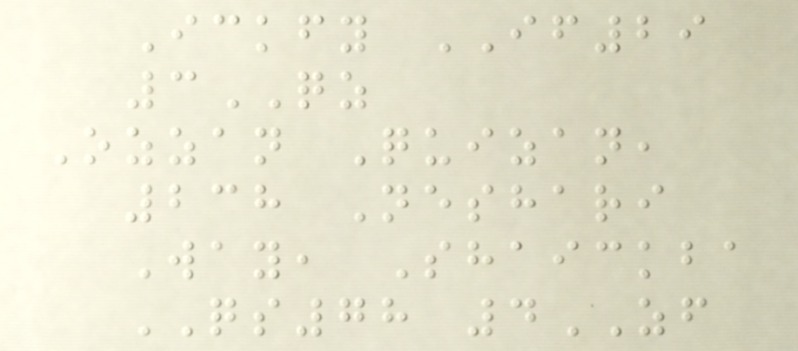Ickfy IF29
3QZ
Ozzan Quizan,
238 Neshari
Way, Shaickba
QS78 4ZF
